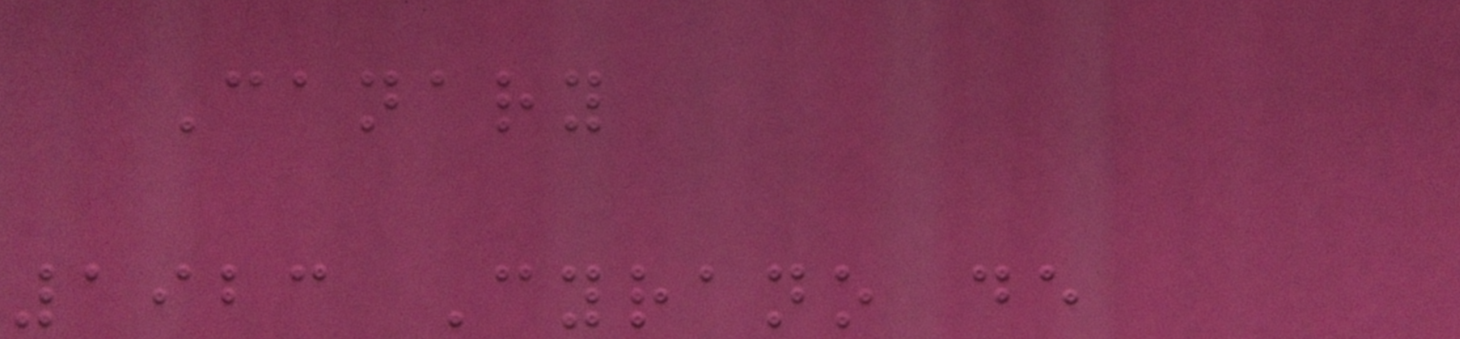Canary
1923 Cyrano de
